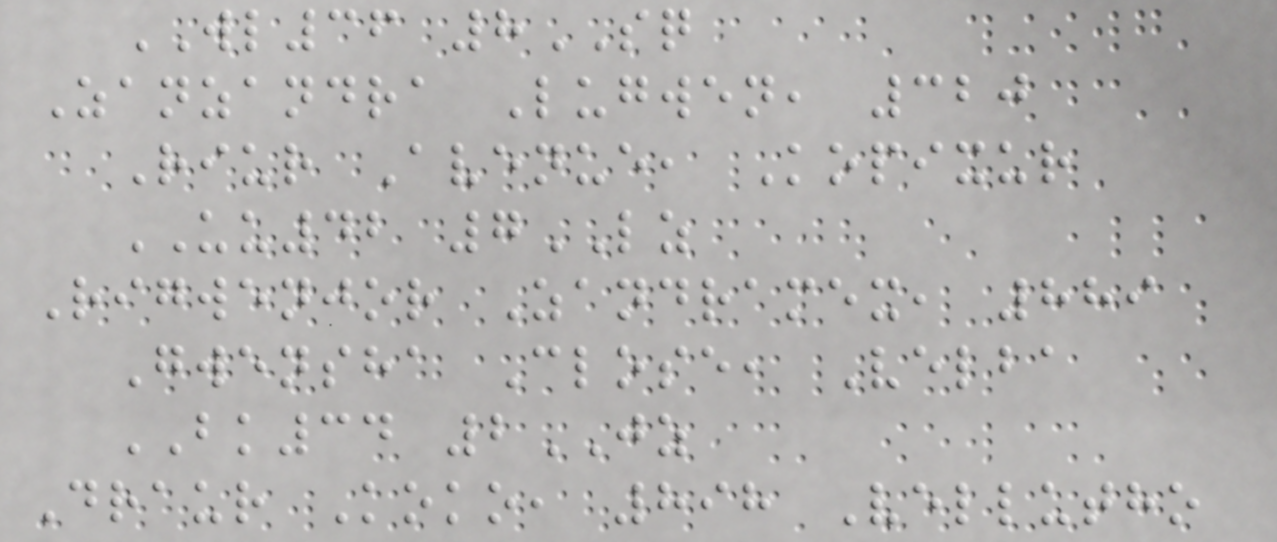WL36 8SQ
Zanzandra Lugwen, 320
Riur Avenue, Kopixur
UU42 7LZ
Rigwenjor Zandramex, 889
Gwensha Close, Velba
BK34 2JZ
Draur Koko, 898 Vellutho
